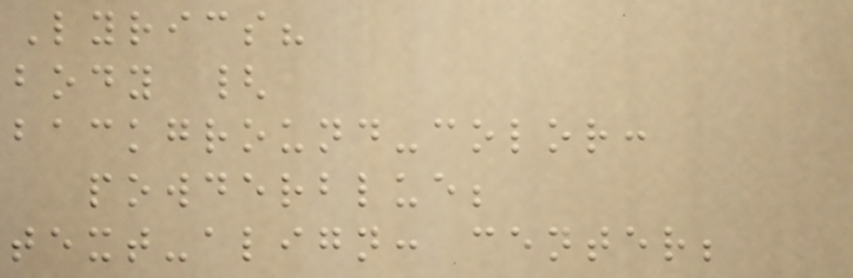Lyrics?
body {
background-color:
powderblue;
text-align: center;
